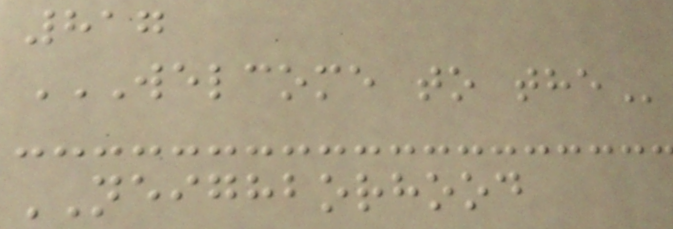817
WELCOME TO THE
NEIGHBORHOOD
